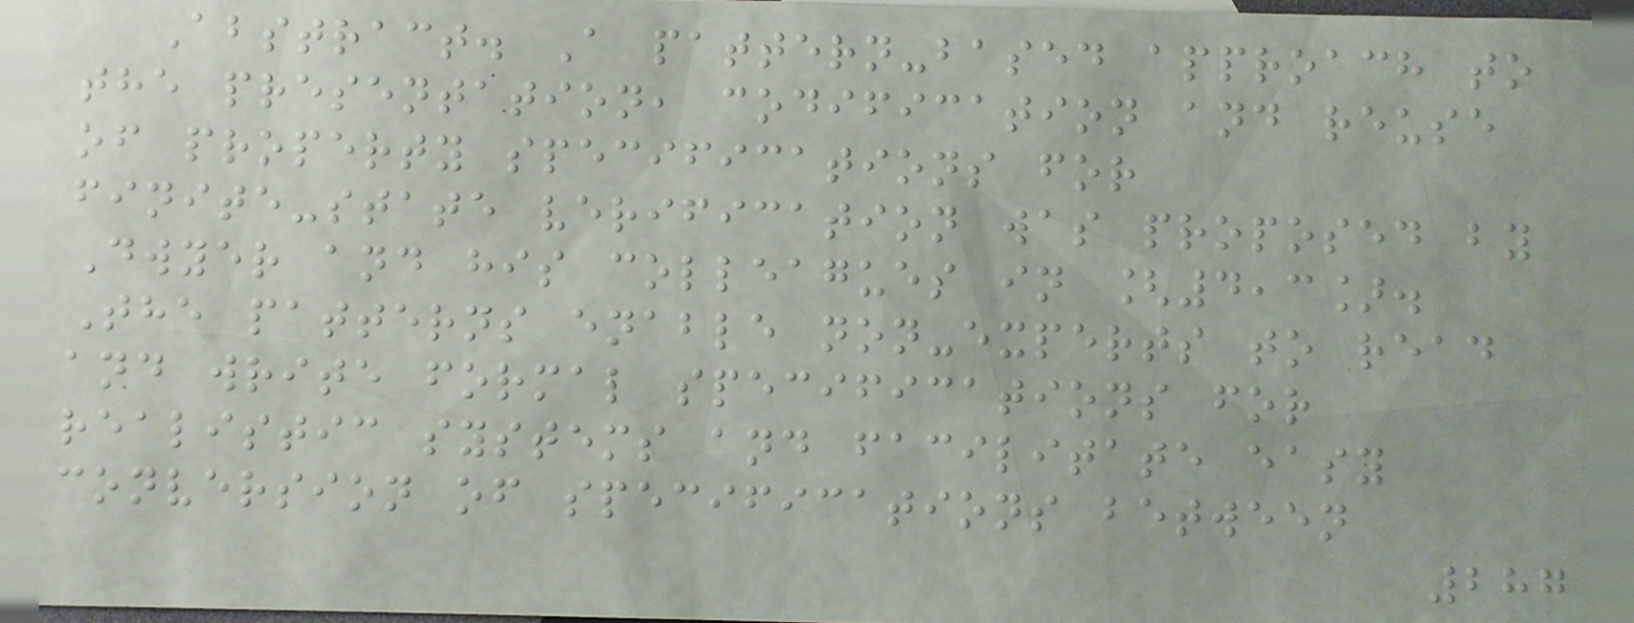Abstract. A pattern-based approach to
the presentation, codification and reuse
of property specifications for
finite-state verification was proposed by
Dwyer and his colleagues in [4,3].
The patterns enable non-experts to read
and write formal specifications for
realistic systems and facilitate easy
conversion of specifications between
287
